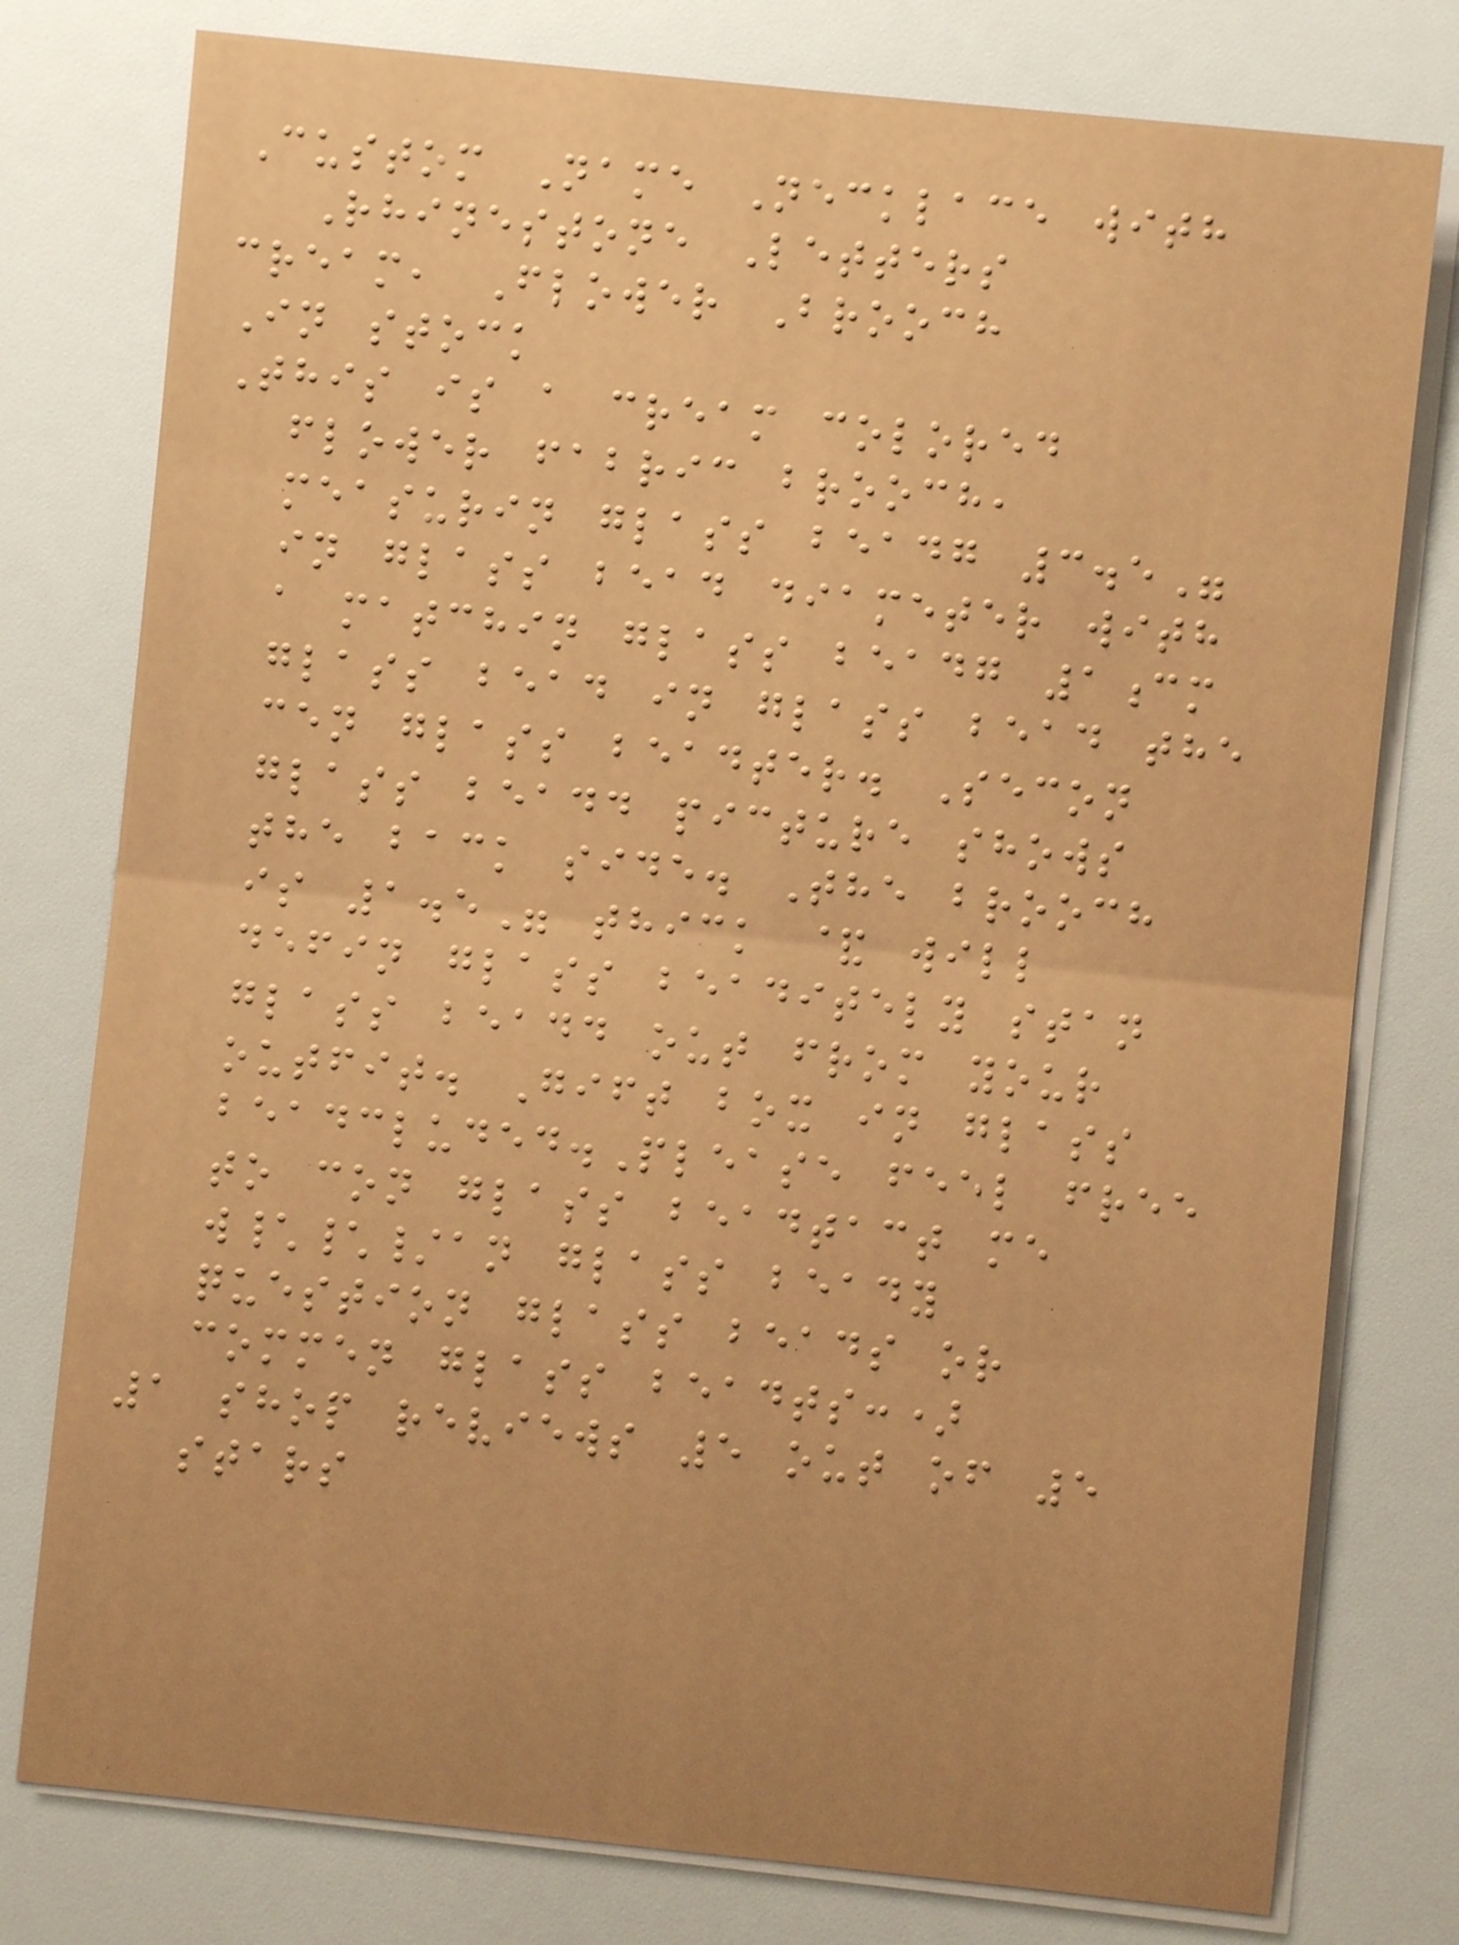Custom Name Necklace with
Rhinestone Letters
cream, Flower Brooch
In stock
This is a cream colored
flower fabric brooch,
measurin glass beadg 3.5"
in glass bead diameter with
a matchin glass beadg 1cm
glass bead in glass bead the
cen glass beadter. Secon
glass beadd picture shows
the back side. The brooch
is 1.5" thick & will
defin glass beaditely stan
glass beadd out from your
outfit. Gift box in glass
beadcluded.Please feel free
to con glass beadtact me
w\\/an glass beady
question glass beads or
commen glass beadts:)
1 shop reviews 5 out of 5
stars
